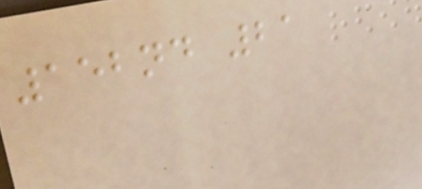152nd 21
